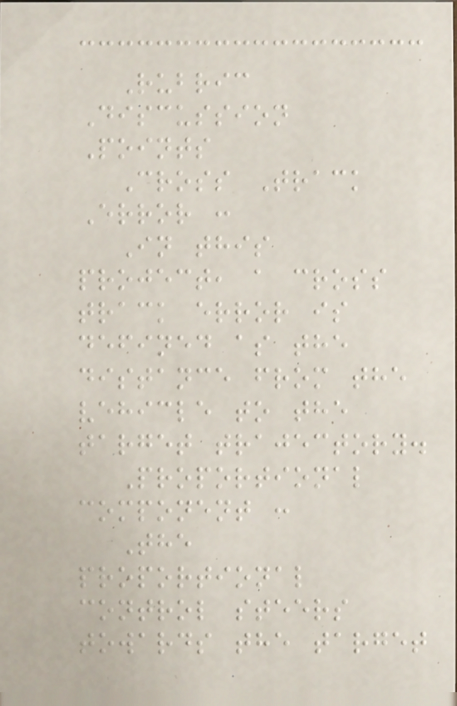Rubric
Discussion
Points
Cross Track
Error :
In this
project, a cross
track error is
defined as the
distance from the
vehicle to the
target trajectory.
Proportional
component :
The
proportional
control steers
towards the target
